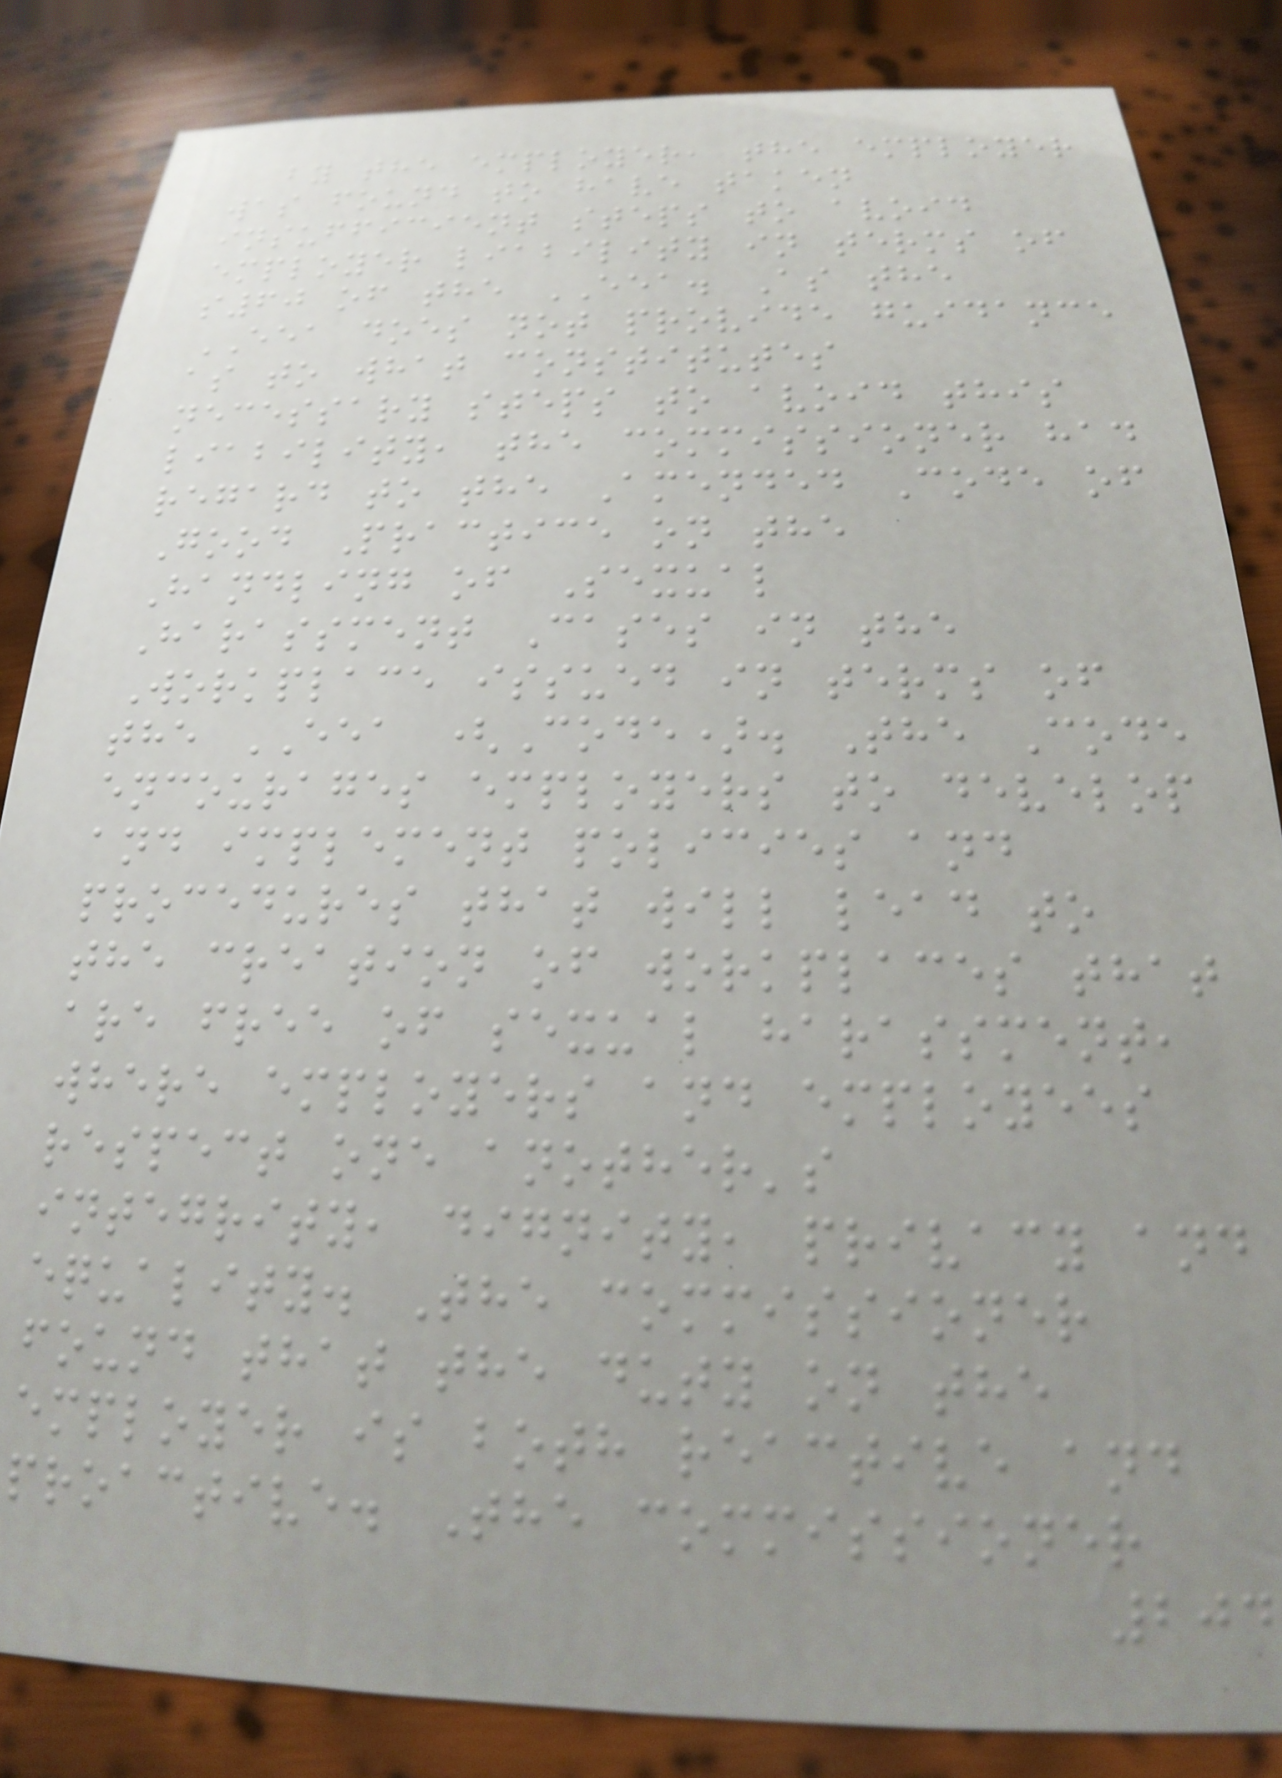by the employer, the employer
was found to have taken
insufficient steps to avoid
employer liability in terms of
s60 of the EEA. As the
EEA does not provide guidance
as to what constitutes
necessary steps to avoid this
liability, the commissioner had
regard to the Amended Code of
Good Practice on the
Handling of Sexual
Harassment Cases in the
Workplace issued in terms of
the EEA (Code). The Code
encourages employers to develop
and implement policies and
procedures that will lead to
the creation of workplaces that
are free of sexual harassment,
where employers and employees
respect one another's
integrity, dignity, privacy and
equality. The commissioner
found that the duty on the
employer is both reactive and
proactive. The commissioner
204
